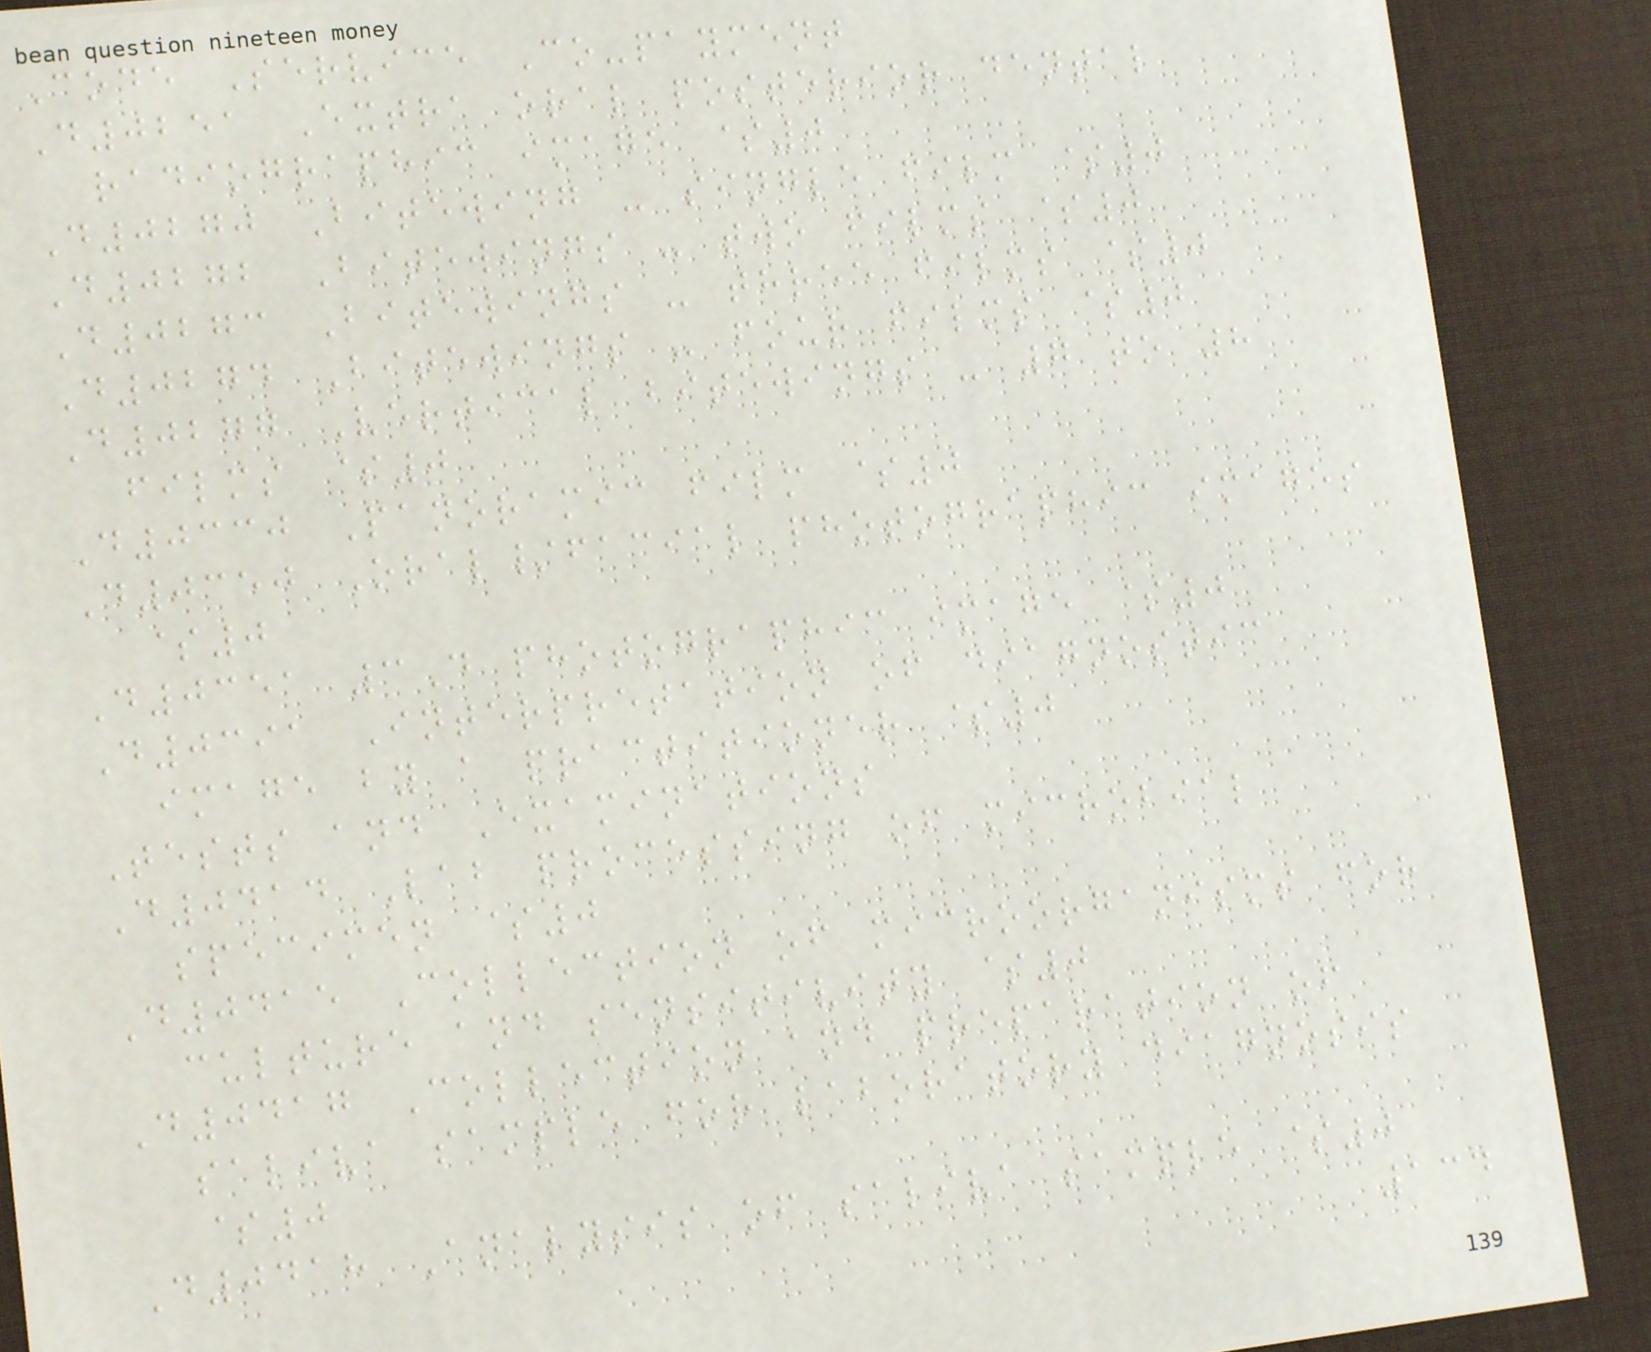Code Service Co-payment
D0251 Extra oral posterior dental
radiographic image $0
D0270 Bitewing - single film $0
D0272 Bitewings - two films $0
D0273 Bitewings - three films $0
D0274 Bitewings - four films $0
D0277 Vertical bitewings - 7 to 8
films $0
D0330 Panoramic film $0
D0350 Oral/facial photographic images
$0
D0351 3D photographic image $0
D0391 Interpretation of diagnostic
image by a practitioner $0
Tests and Examinations
D0414 Lab processing of microbial
specimen $0
D0415 Collection of microorganisms for
culture and sensitivity $0
D0417 Collection and preparation of
saliva sample for laboratory diagnosis
$0
D0418 Analysis of saliva sample $0
134
